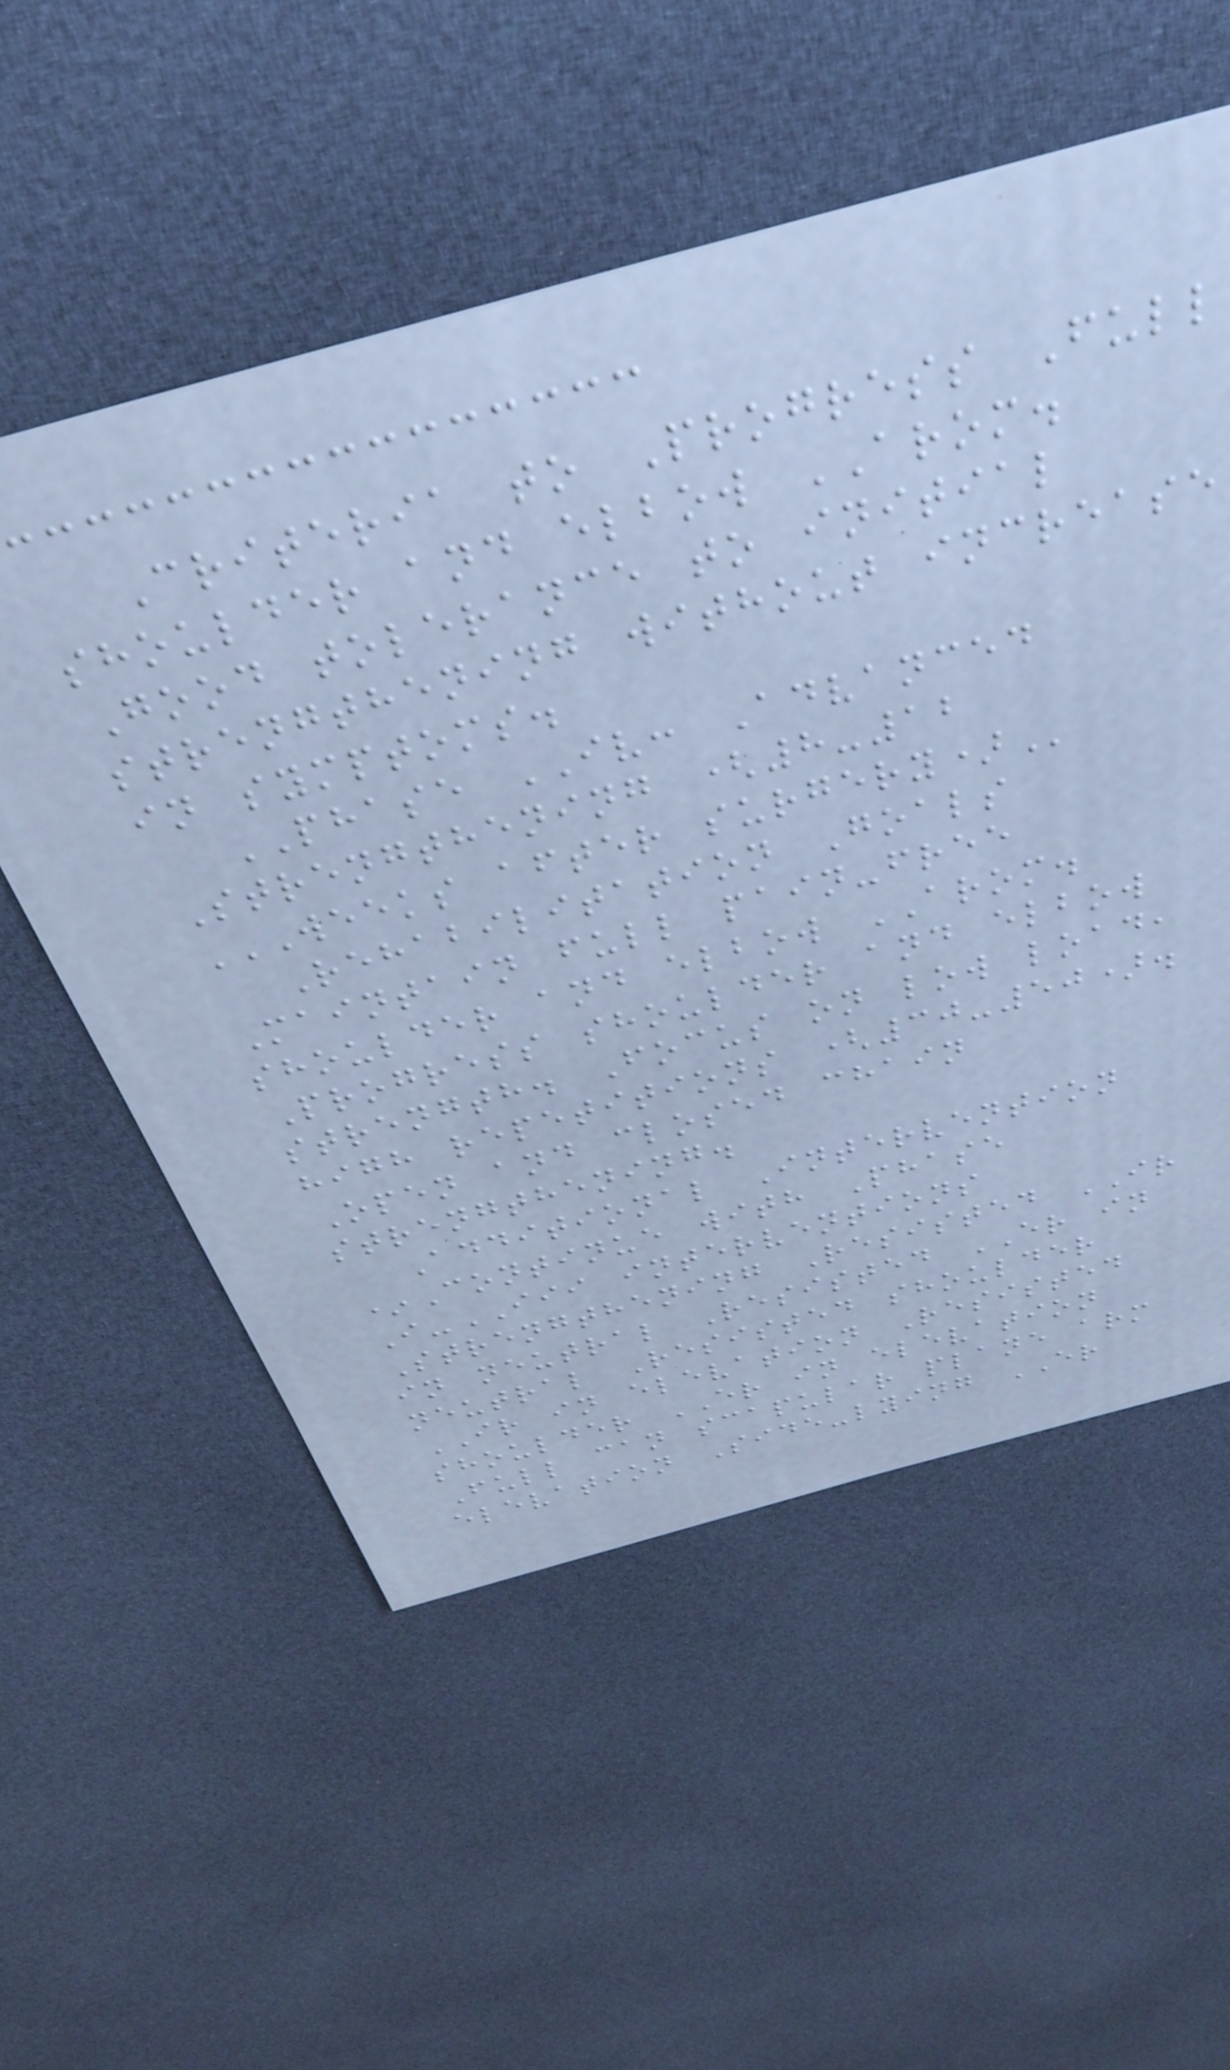Criteria to Progress Full
shoulder and elbow AROM.
Good tolerance to initial
strengthening without increase
in symptoms.
PHASE IV: Advanced
Strengthening (8-12
WEEKS AFTER SURGERY)
Rehabilitation Goals
Maintain full pain-free
shoulder and elbow AROM.
Progress shoulder and elbow
strength. Focus on low load,
high repetitions (30-50).
Open and closed chain
strengthening.
Additional Intervention
*Continue with Phase
I-III interventions
Strengthening Resisted IR
in neutral Resisted ER in
neutral Resisted shoulder
IR in elevation Resisted
shoulder ER in elevation
Full can scapular plane arm
elevation Side-lying ER
